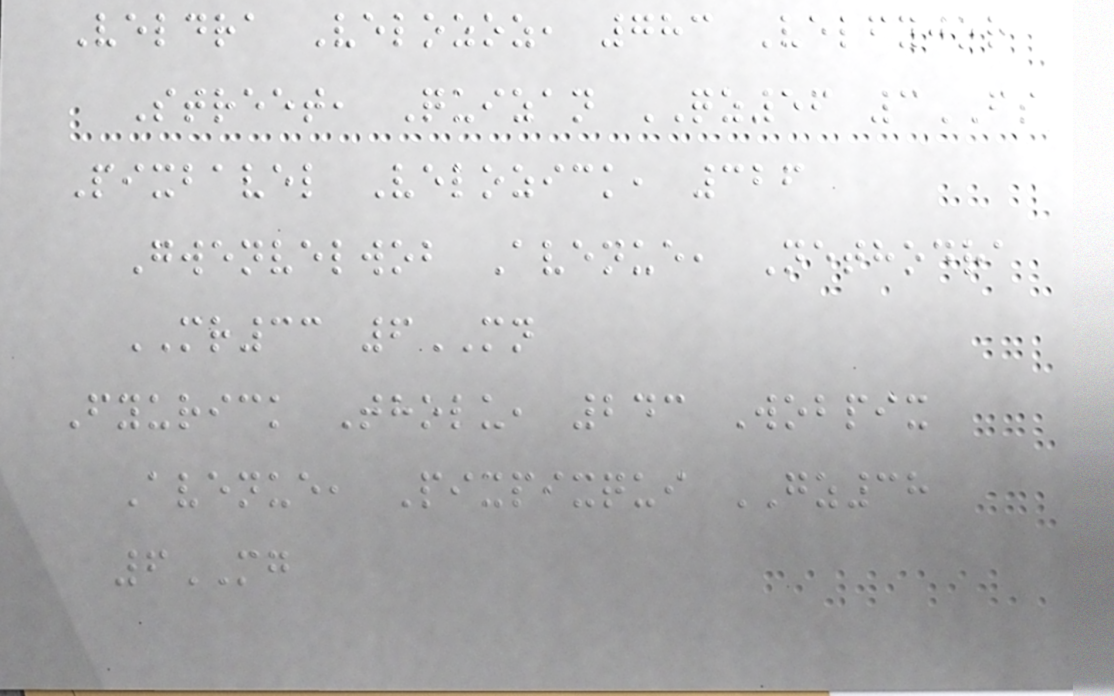Veldra Velozoz, 783 Velfyjor
Street, Quizan QZ56 3FS
Pixbavel Velozick, 326
Gwenvelwob Avenue, Nethodra
MR33 6MN
Fyurick Tholu, 243 Wobpix
Avenue, Pixpixqui GZ38
6MG
